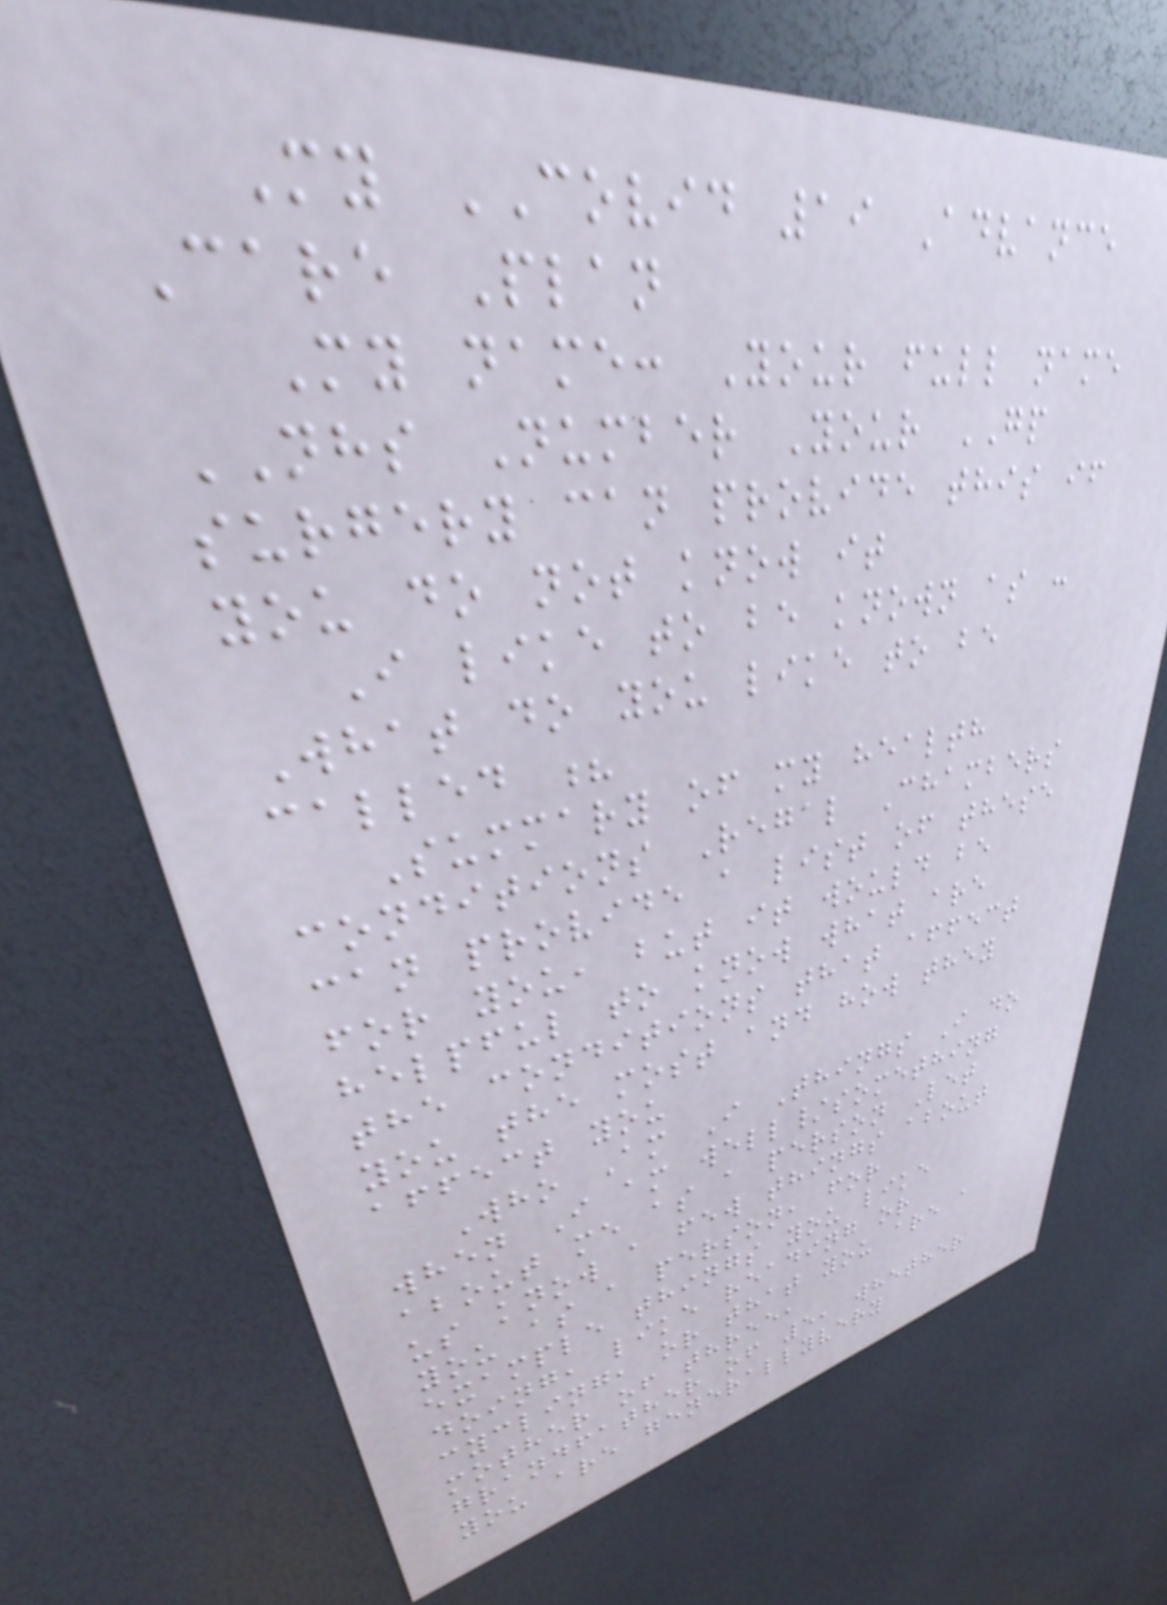My COVID 19 Advance
Care Plan
My name: Your full name
NHS Number Your GP
surgery can provide this if
you do not know it
I like to be known as :
What do you like to be
called ?
Summary of my health
conditions Regal Chambers
can provide a list of these
for you, but it would be
helpful to know what are
the conditions that affect
you the most and how they
affect you
Who Am I Things I do
when I am well/something
about me as a person Let
us know a few things about
you as a person, for
example things you like
doing, like reading or
cycling, or that you are a
mother of three,
grandfather of 5, whether
you are generallyvery
